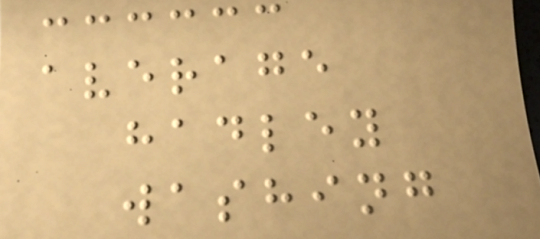average
hadley
washing
